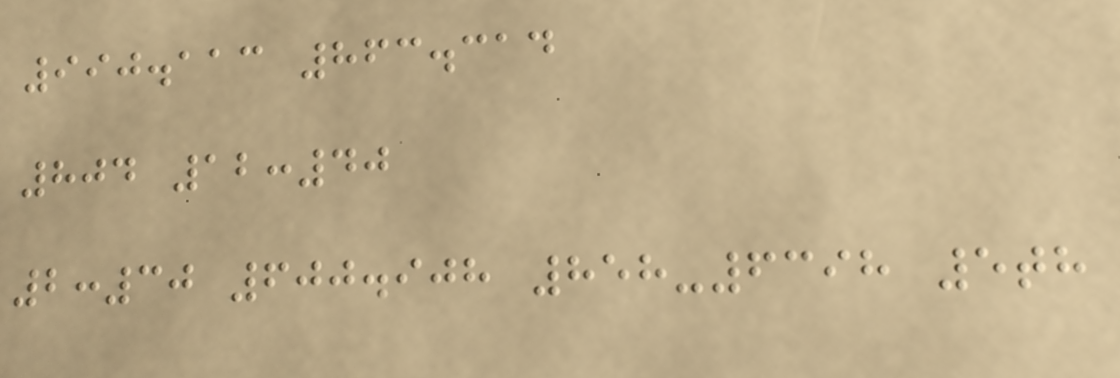990.113 863.314
804 12:40
2:30 600.908 858-6398 5th
